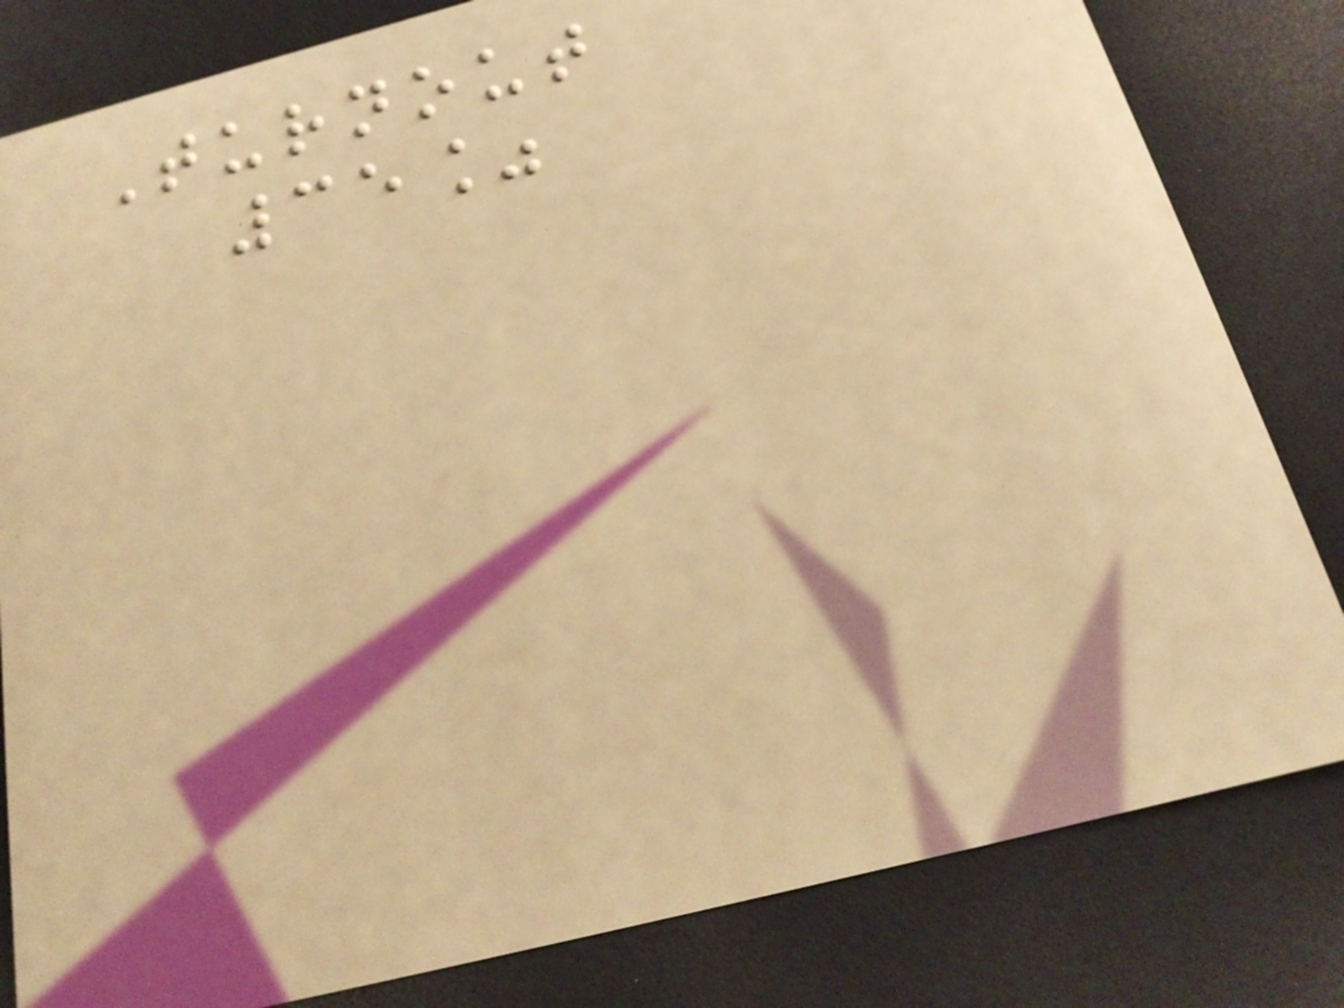Turnout
35%
